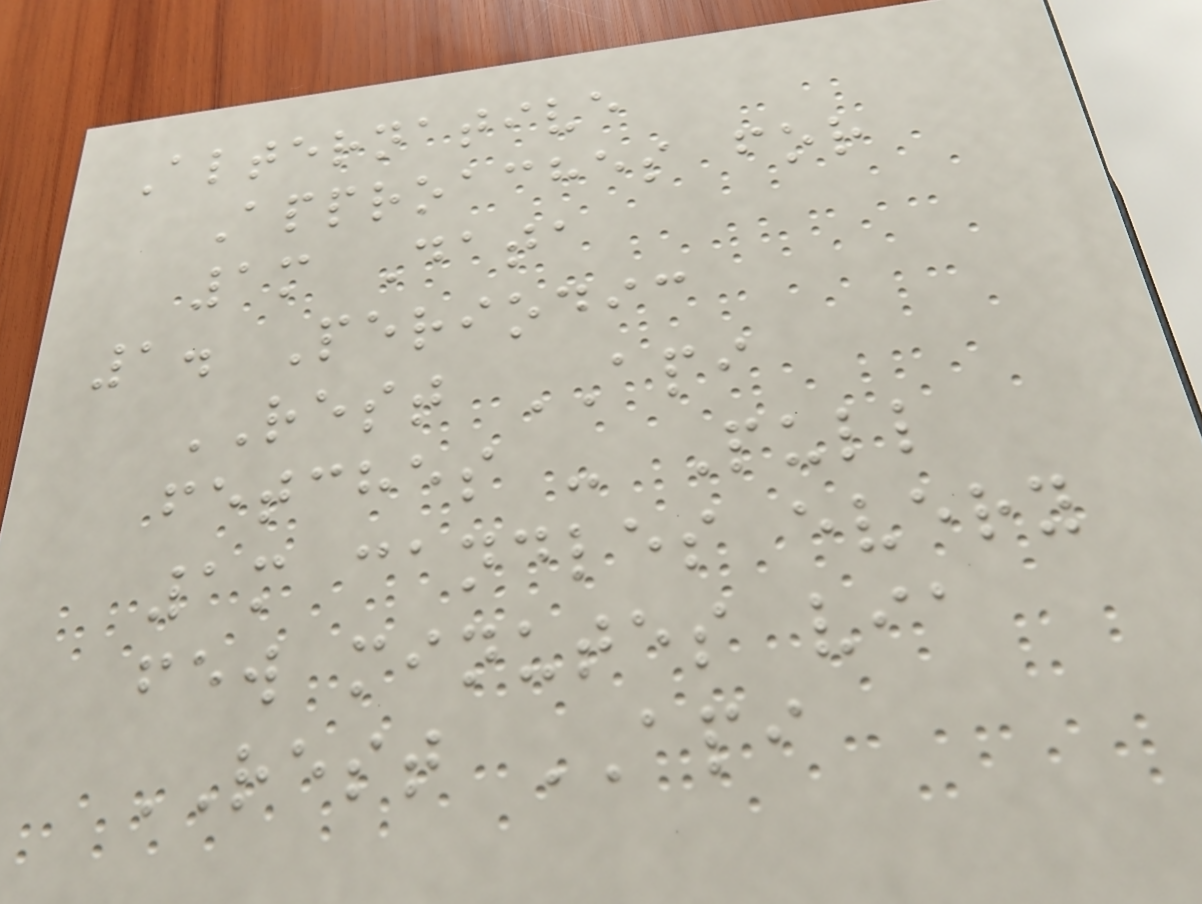Alternative
Approaches for
1m Data
1. Periodic
REST API
fetches - Pull
1m candles every
few minutes via
REST API
